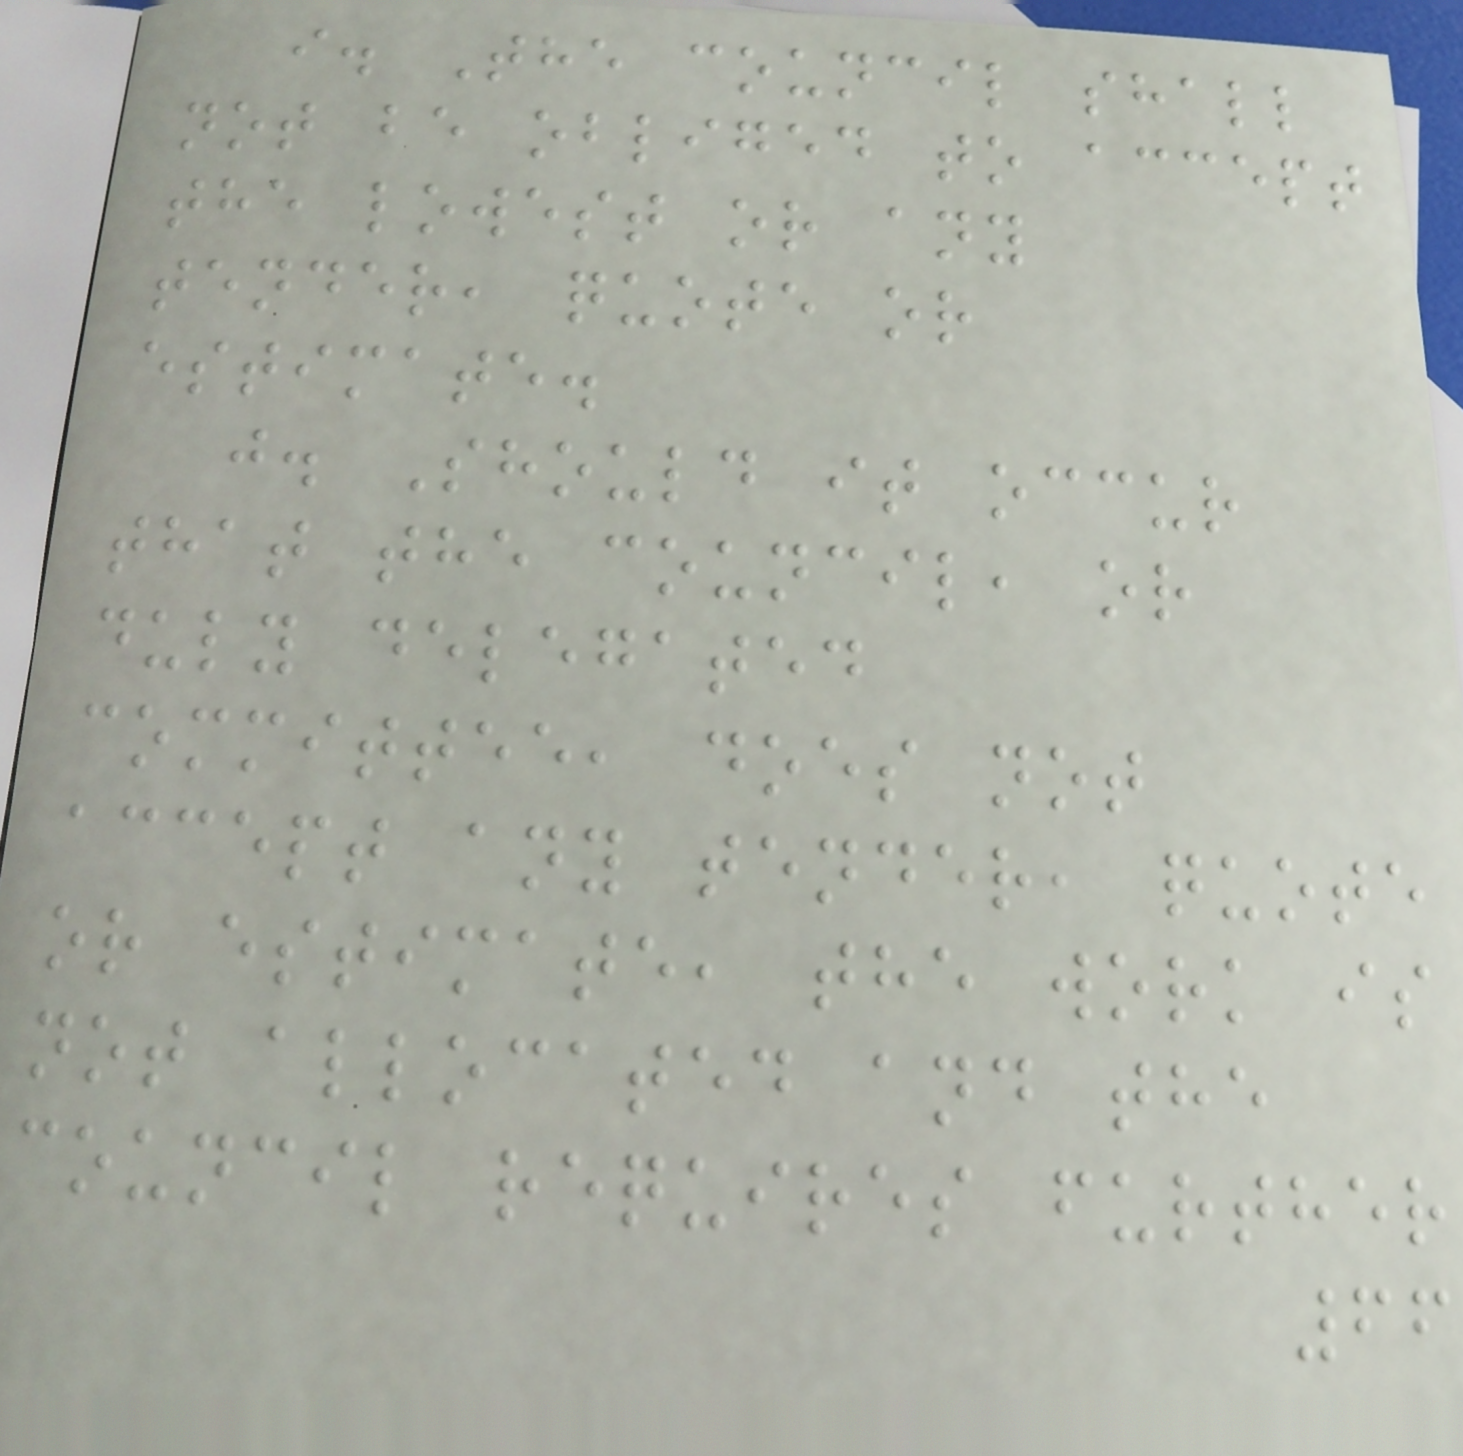i. The council shall
not be obliged to accept
the lowest or any
tender, quote or
estimate.
j. Should it occur
that the council, or
duly delegated
committee, does not
accept any tender, quote
or estimate, the work is
not allocated and the
council requires further
66
